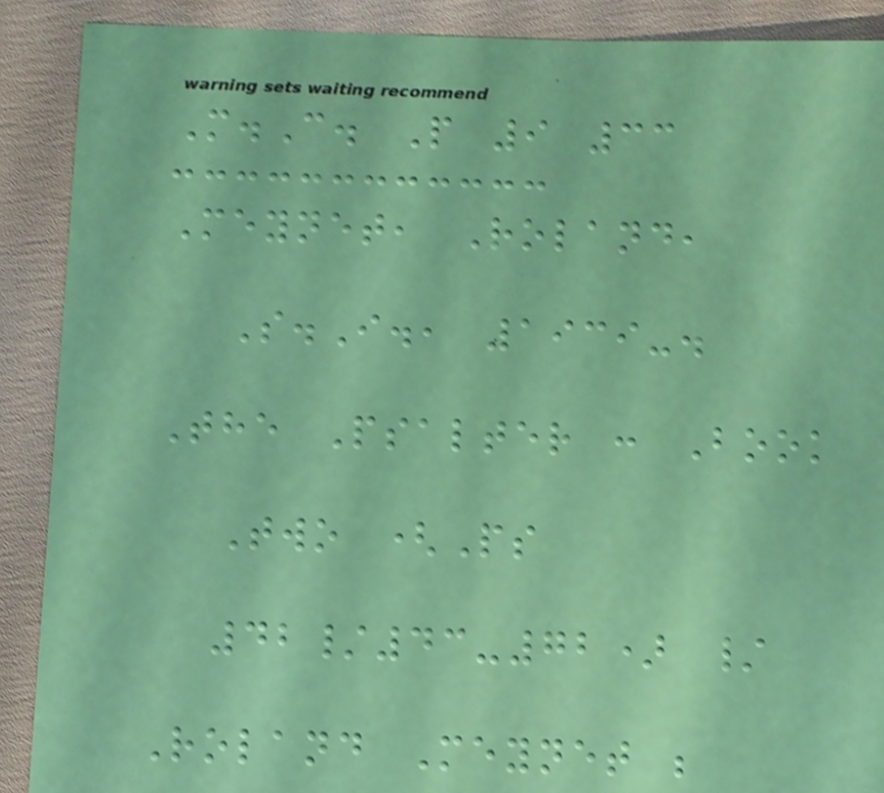M.C. P 9 33
Meynet, Roland,
S.I., 1939-.
The Psalter : Book
Two (Ps
42/43-72) /
Roland Meynet ;
